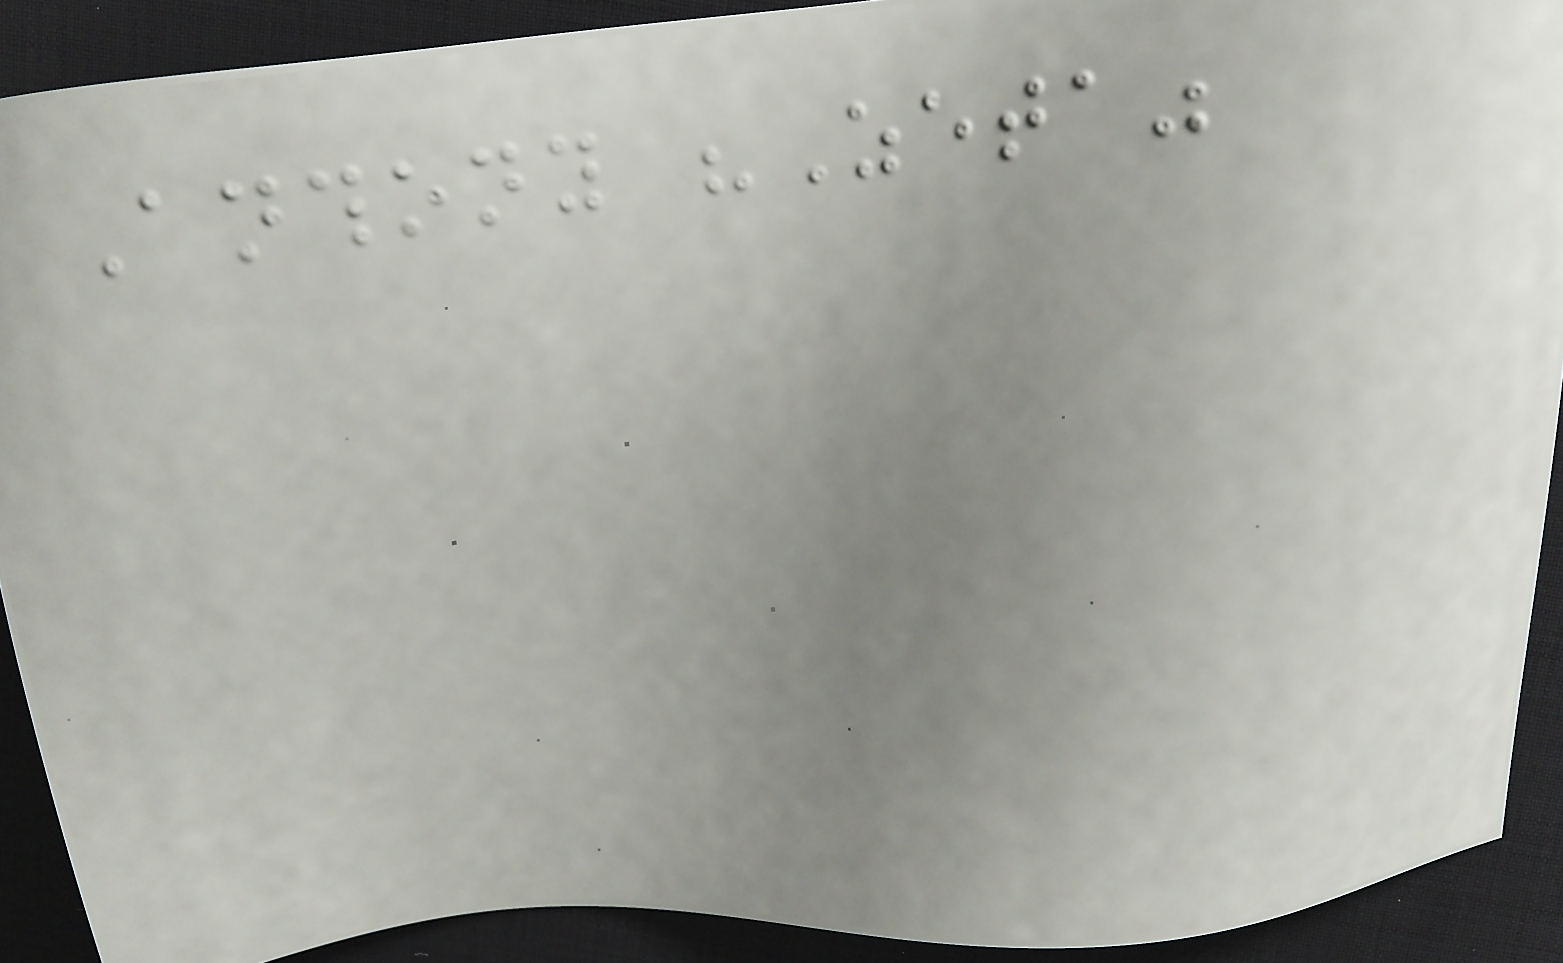Anthony "Zeta"
